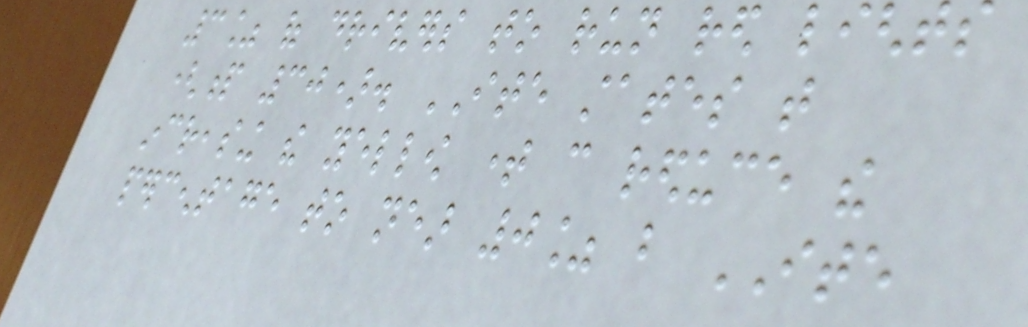3% of drivers to run red lights
(p 30). ITE states that
increasing the yellow time can reduce the
percentage to near 0% but ITE
